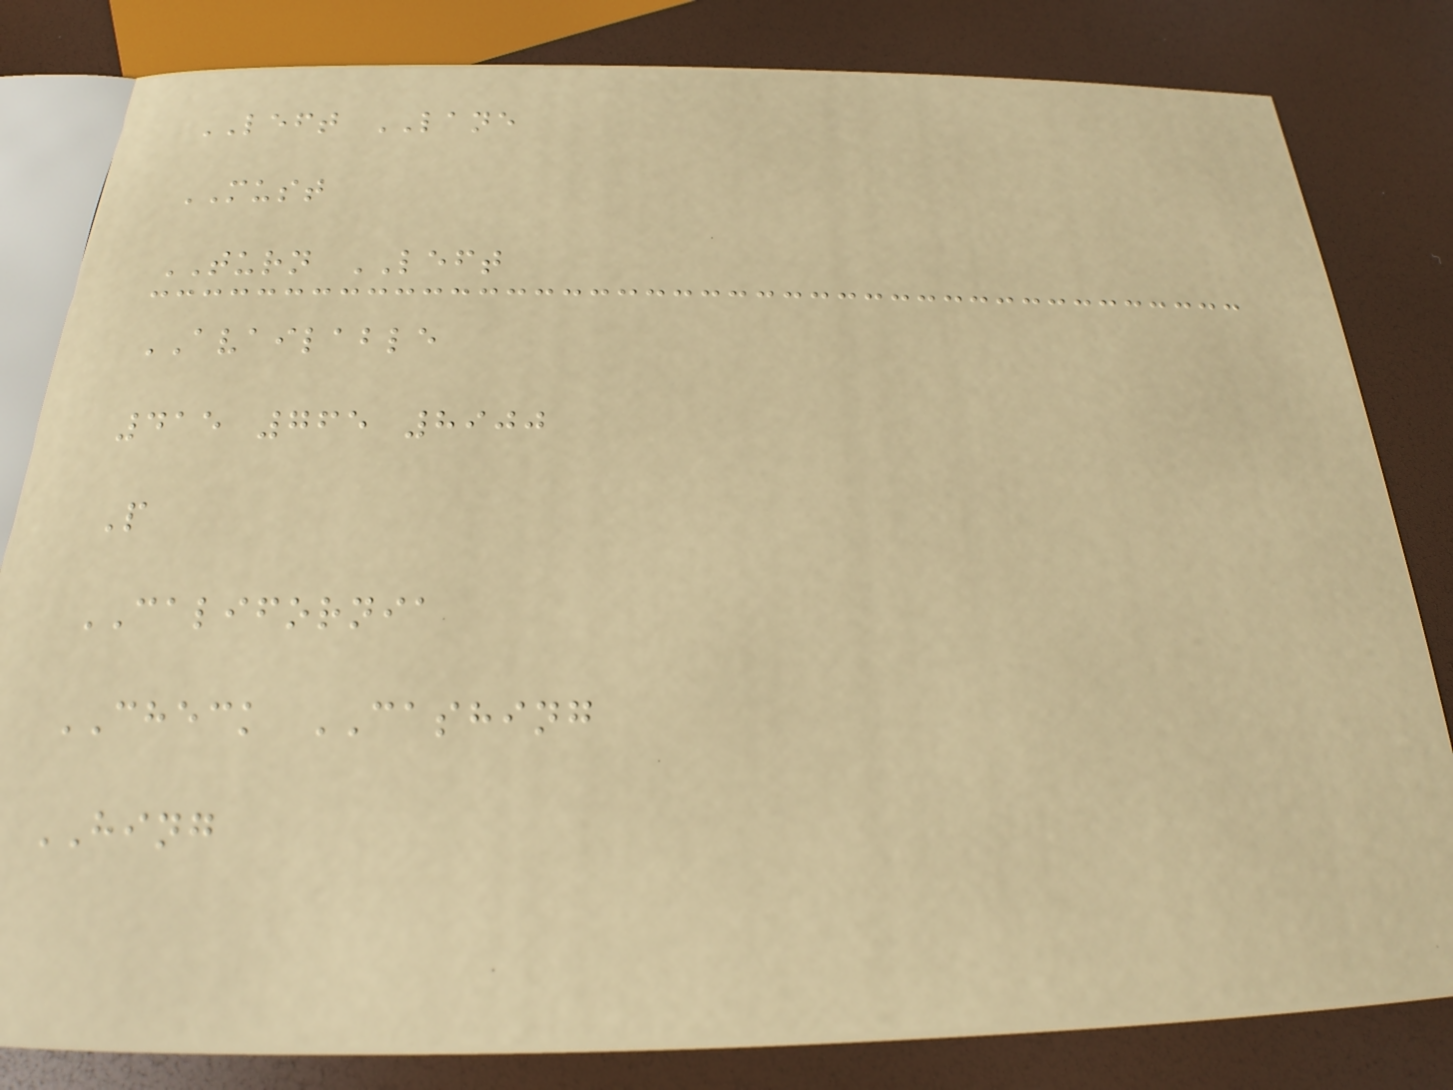LEFT LANE
MUST
TURN LEFT
AVAILABLE
415 765 8900
P
CALIFORNIA
CHECK CASHING
HING
